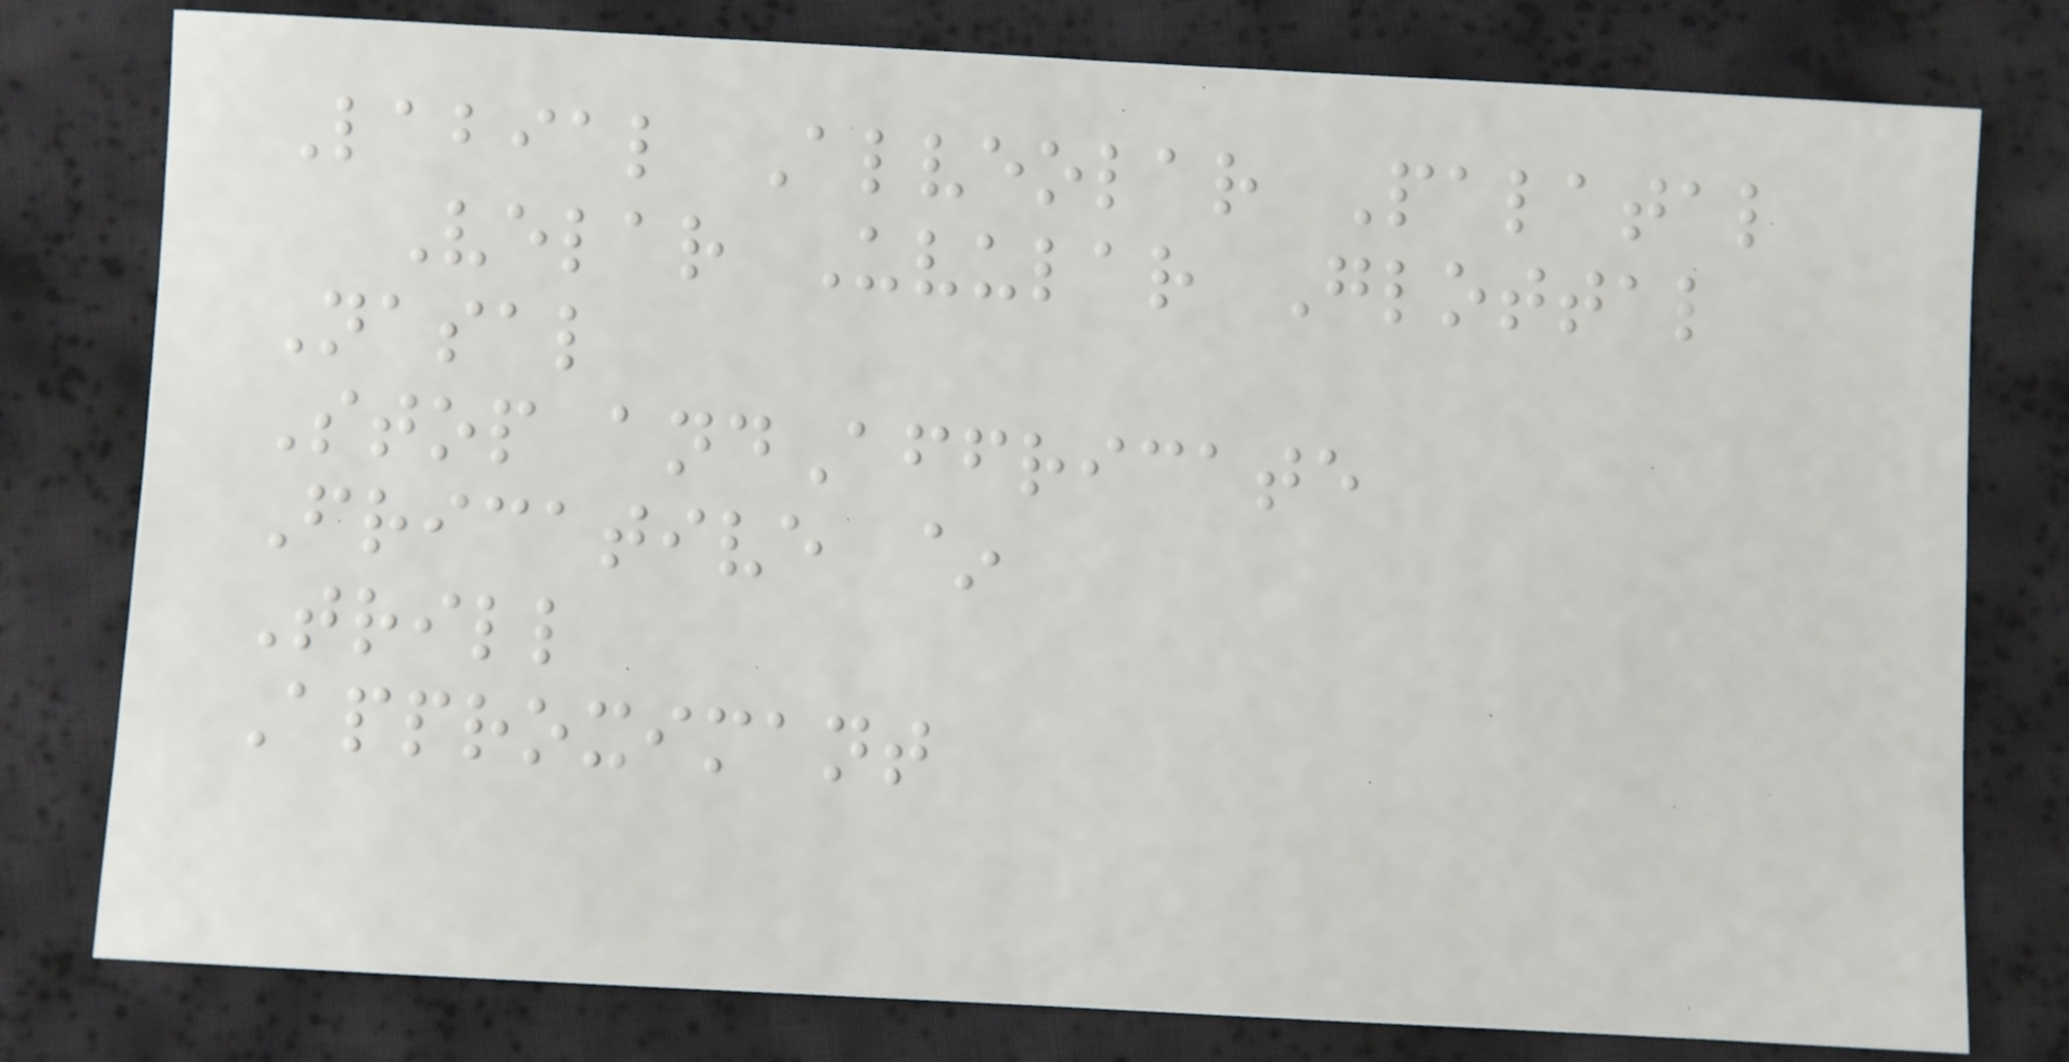Labial Alveolar Palatal
Velar Uvular Glottal
Nasal
Stop andAffricate
Fricative ~
Trill
Approximant
